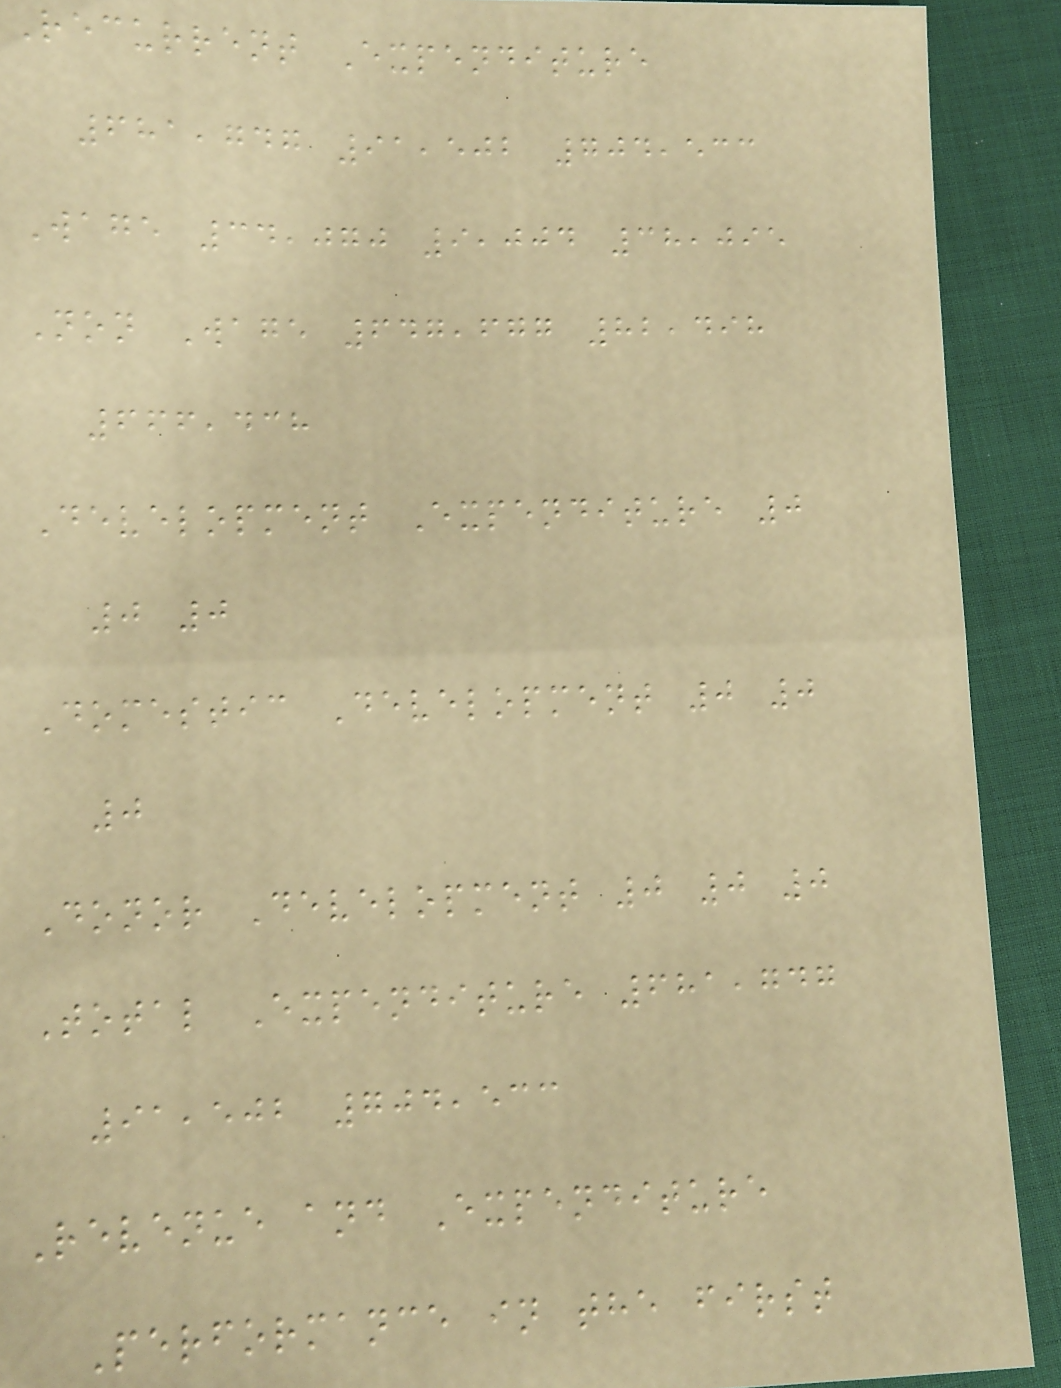Recurrent Expenditure
681,747 91,502 704,533
Wage 34,070 9,004 38,095
Non Wage 647,677 82,498
666,438
Development Expenditure 0
0 0
Domestic Development 0 0
0
Donor Development 0 0 0
Total Expenditure 681,747
91,502 704,533
Revenue and Expenditure
Performance in the first
